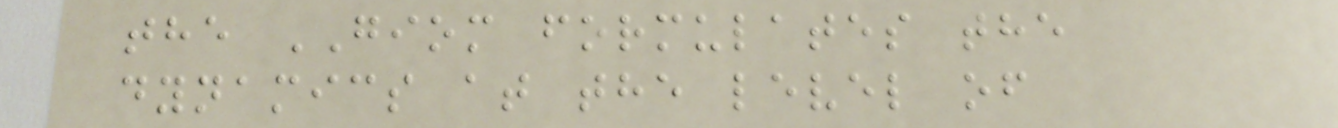the GIOM formulates the
dynamics at the level of
